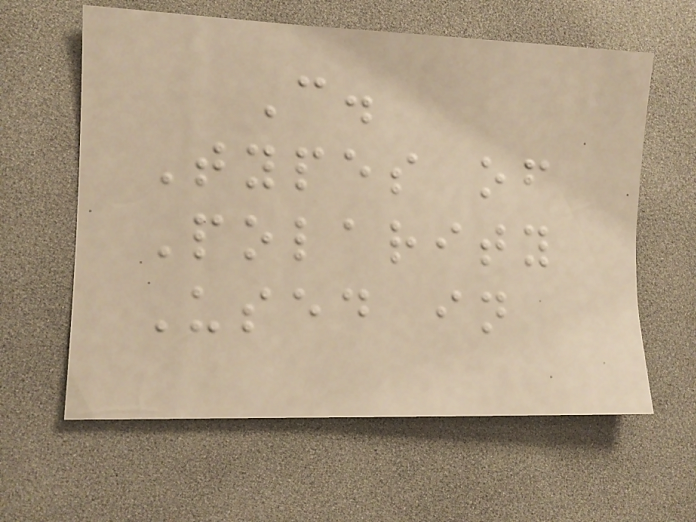C.
Types of
Polarity
Used in
